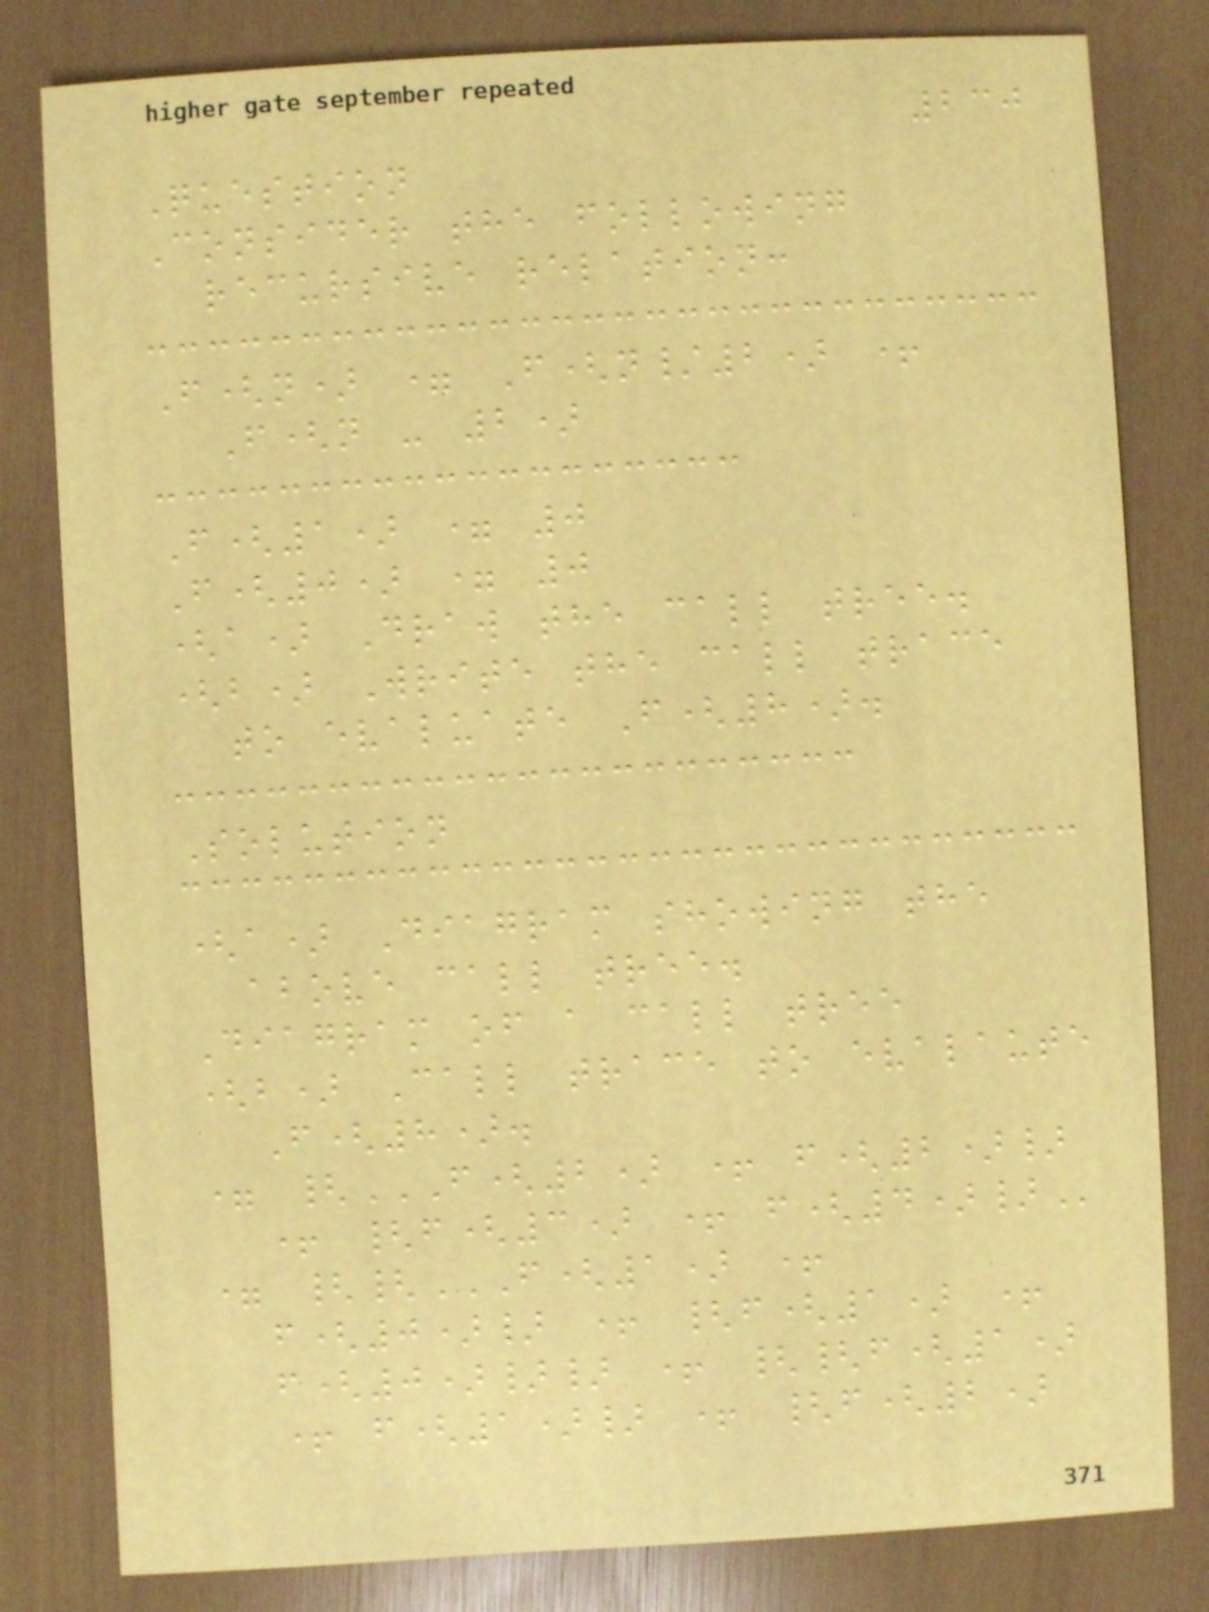230
Question
Consider the following
recursive relation:
F(n) = F(n/2) +
F(n - 2)
F(1) = 0
F(0) = 0
(a) Draw the call tree.
(b) Write the call trace
to evaluate F(8).
Solution
(a) Diagram showing the
above call tree.
Diagram of a call tree
(b) Call trace to evalaute
F(8).
= {F(2) + F(2)}
+ {F(3) + F(4)}
= {{F(1) +
F(0)} + {F(1) +
F(0)}} + {{F(1)
+ F(1)} + {F(2)
